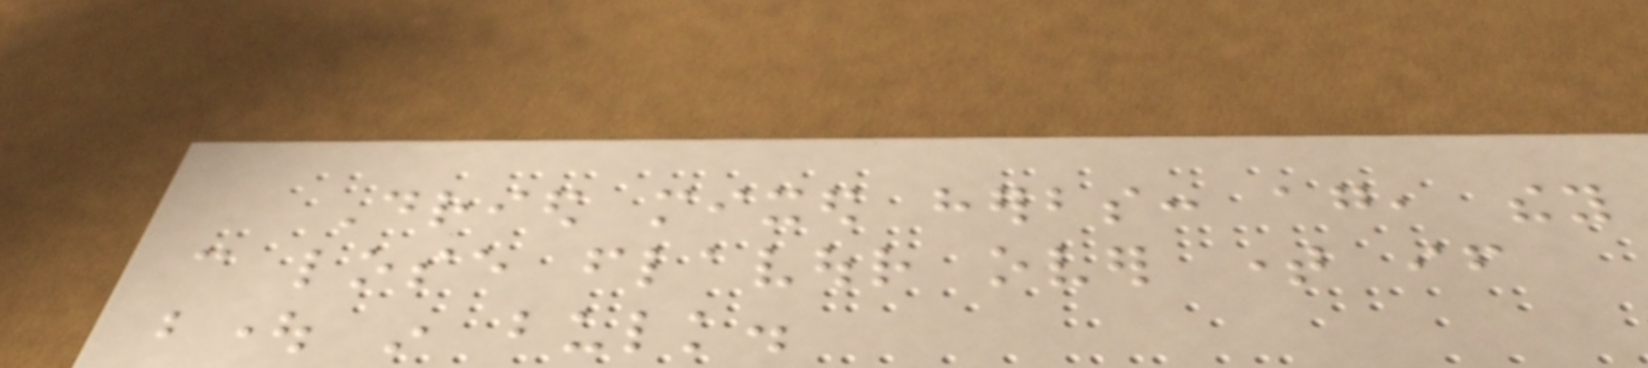Dried mixed herbs: again, they
can lose flavour over time if
bought in bulk.
